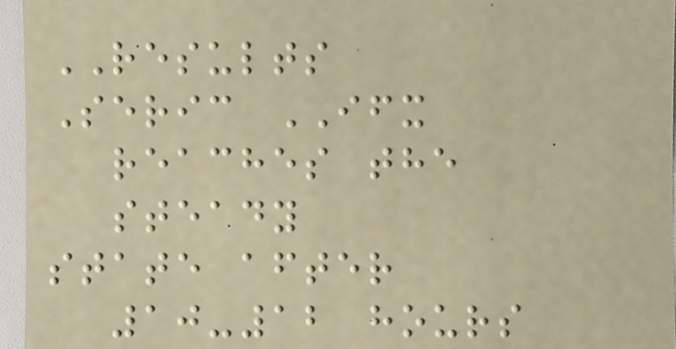RESULTS
Seric IFX
reaches the
steady
state after
10-12 hours
